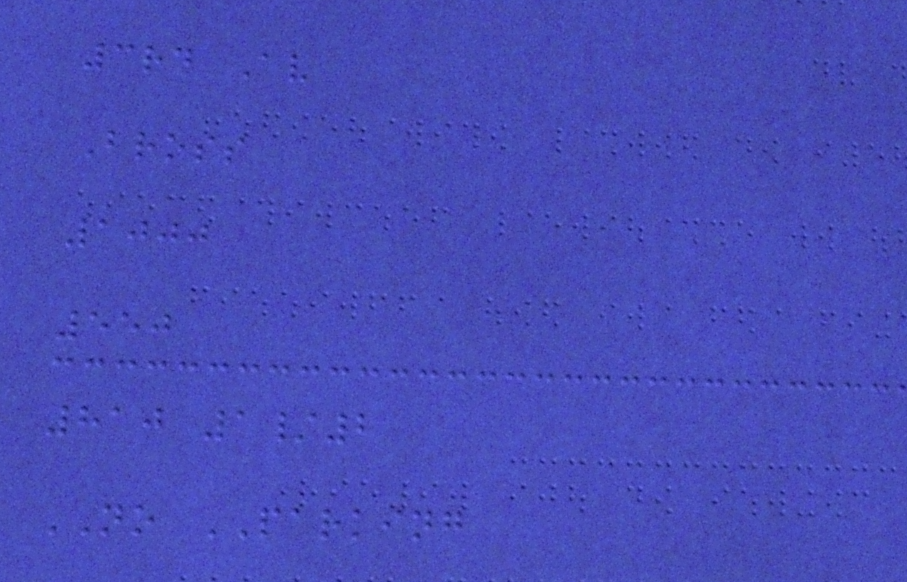3rd Av
Bross
1000
550
810 1/2
NO PARKING
